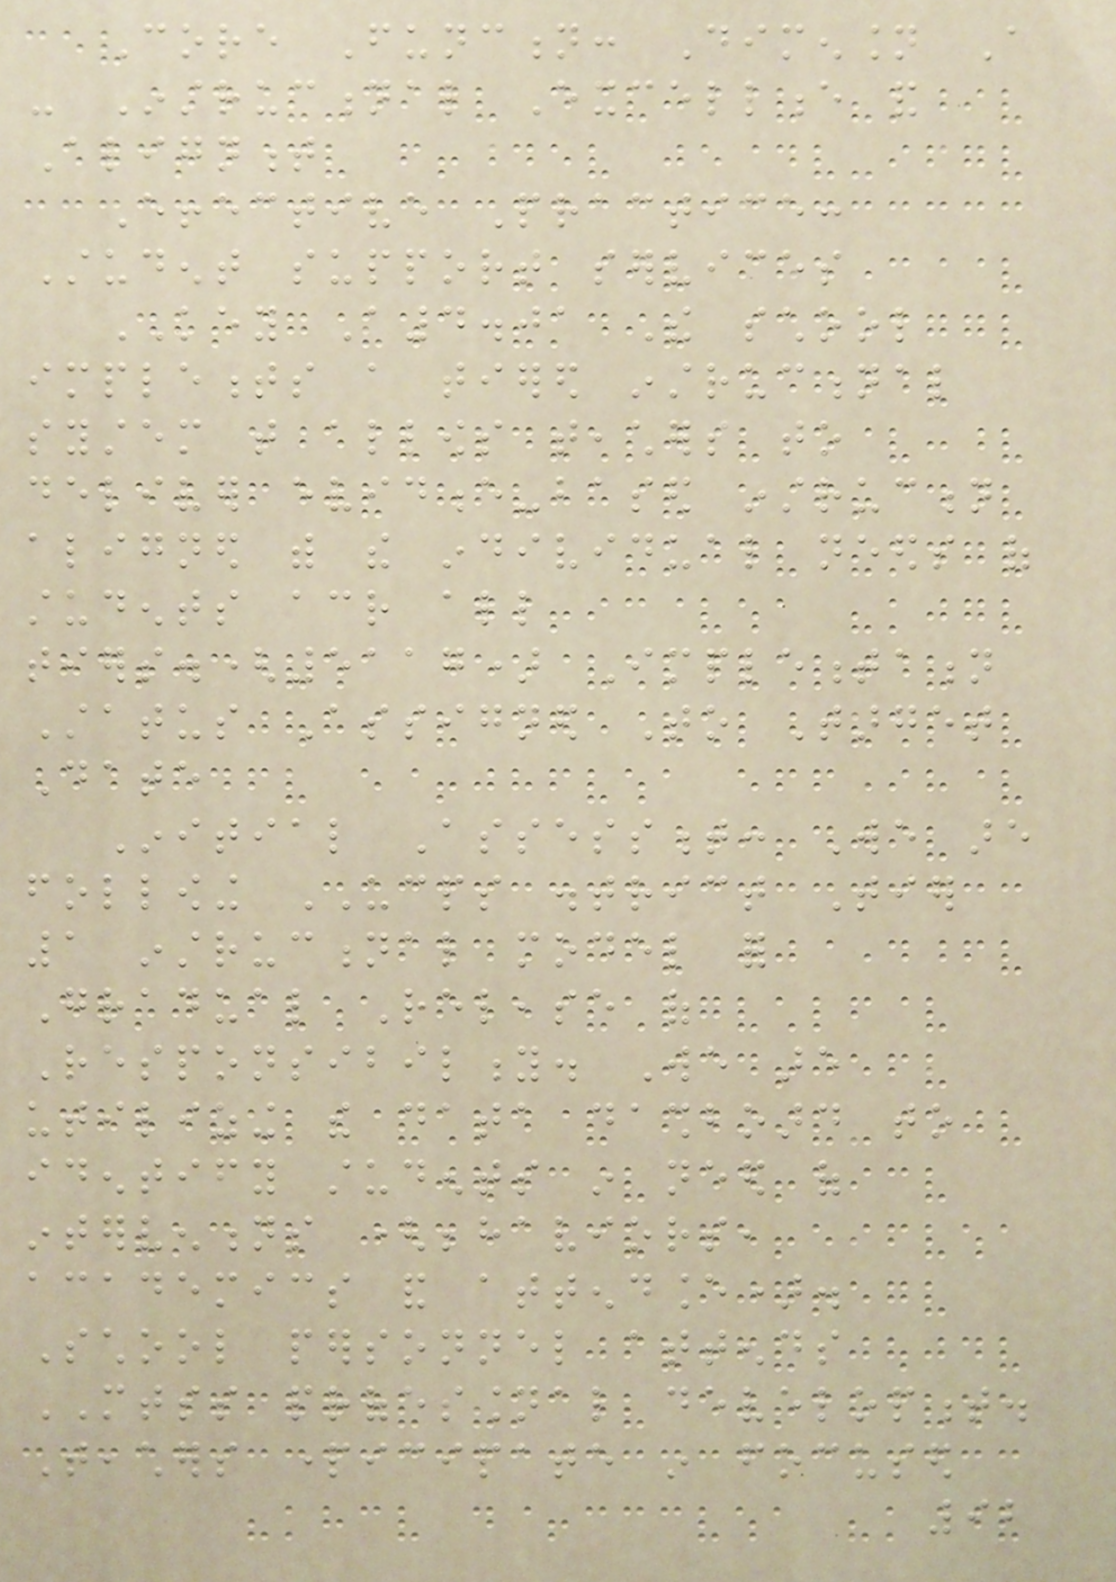Core Function: Dimension A
- Instructional Excellence and
Alignment
Effective Practice:
Student support services
KEY A4.01 The school
implements a tiered instructional
system that allows teachers to
deliver evidence-based instruction
aligned with the individual needs of
students across all
tiers.(5117) Implementation
Status Assigned To Target
Date
Initial Assessment: We are
following UCPS district Tier
1 instructional model for
Gradual Release of
Responsibility. We are
utilizing the data dashboard to
identify students in need of
interventions (behaviors,
academics and attendance).
School personnel attends
MTSS professional development.
Teachers participate in focused
92
